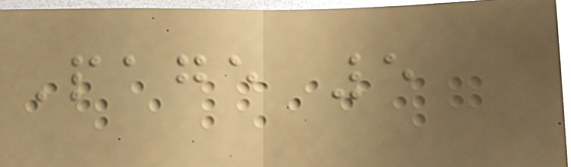Page 5
